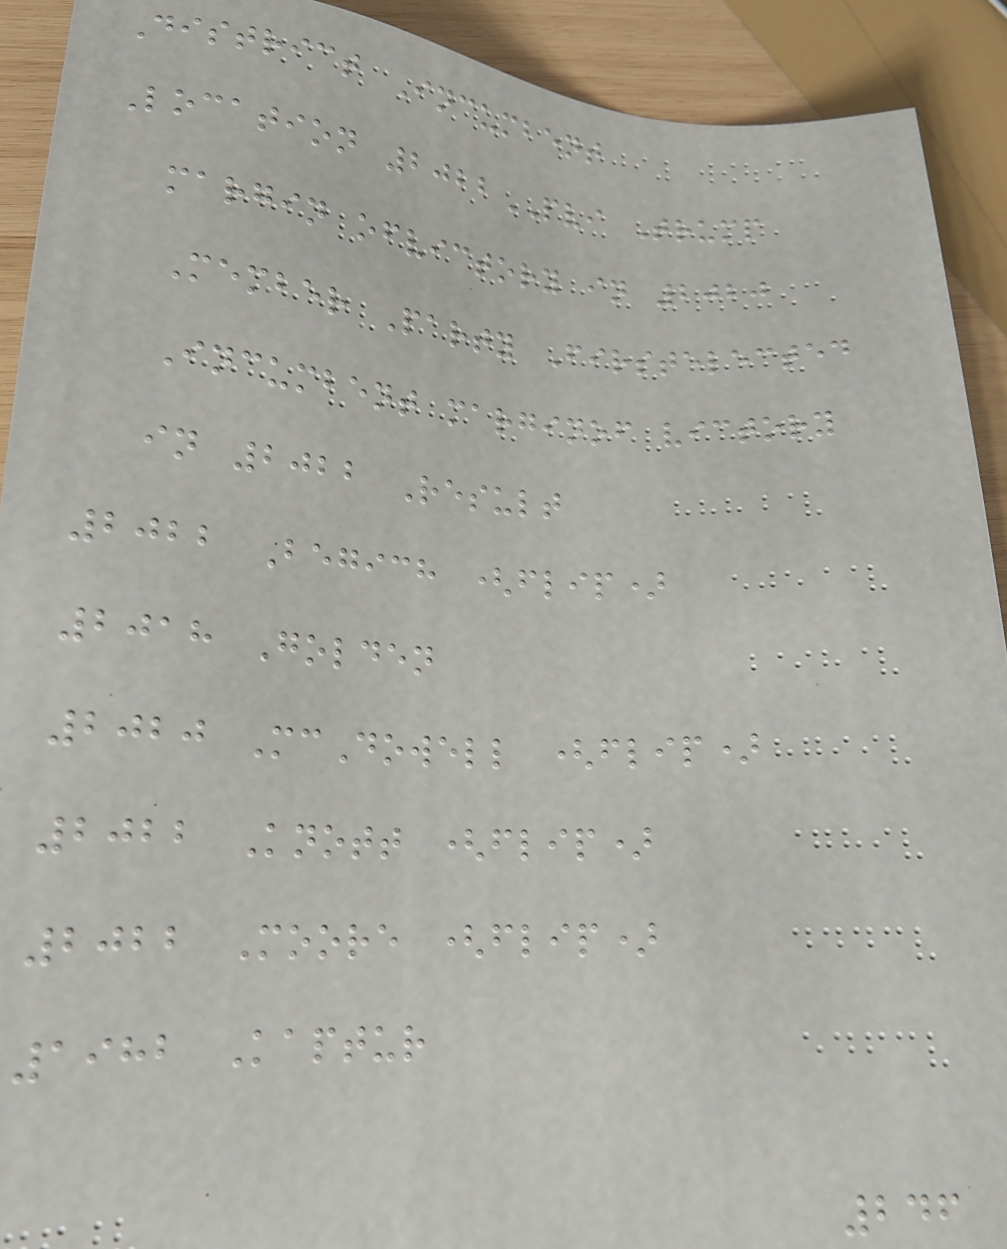District Incumbent
Location 2022PVI Trump
margin ofvictory in 2020
Member Party Firstelected
Incumbent marginof victory
in 2022 Result
2022 Begich (flip)
2018 Golden
2020 McDowell (flip)
2022 Knott (flip)
2022 Moore (flip)
1982 Kaptur
246
